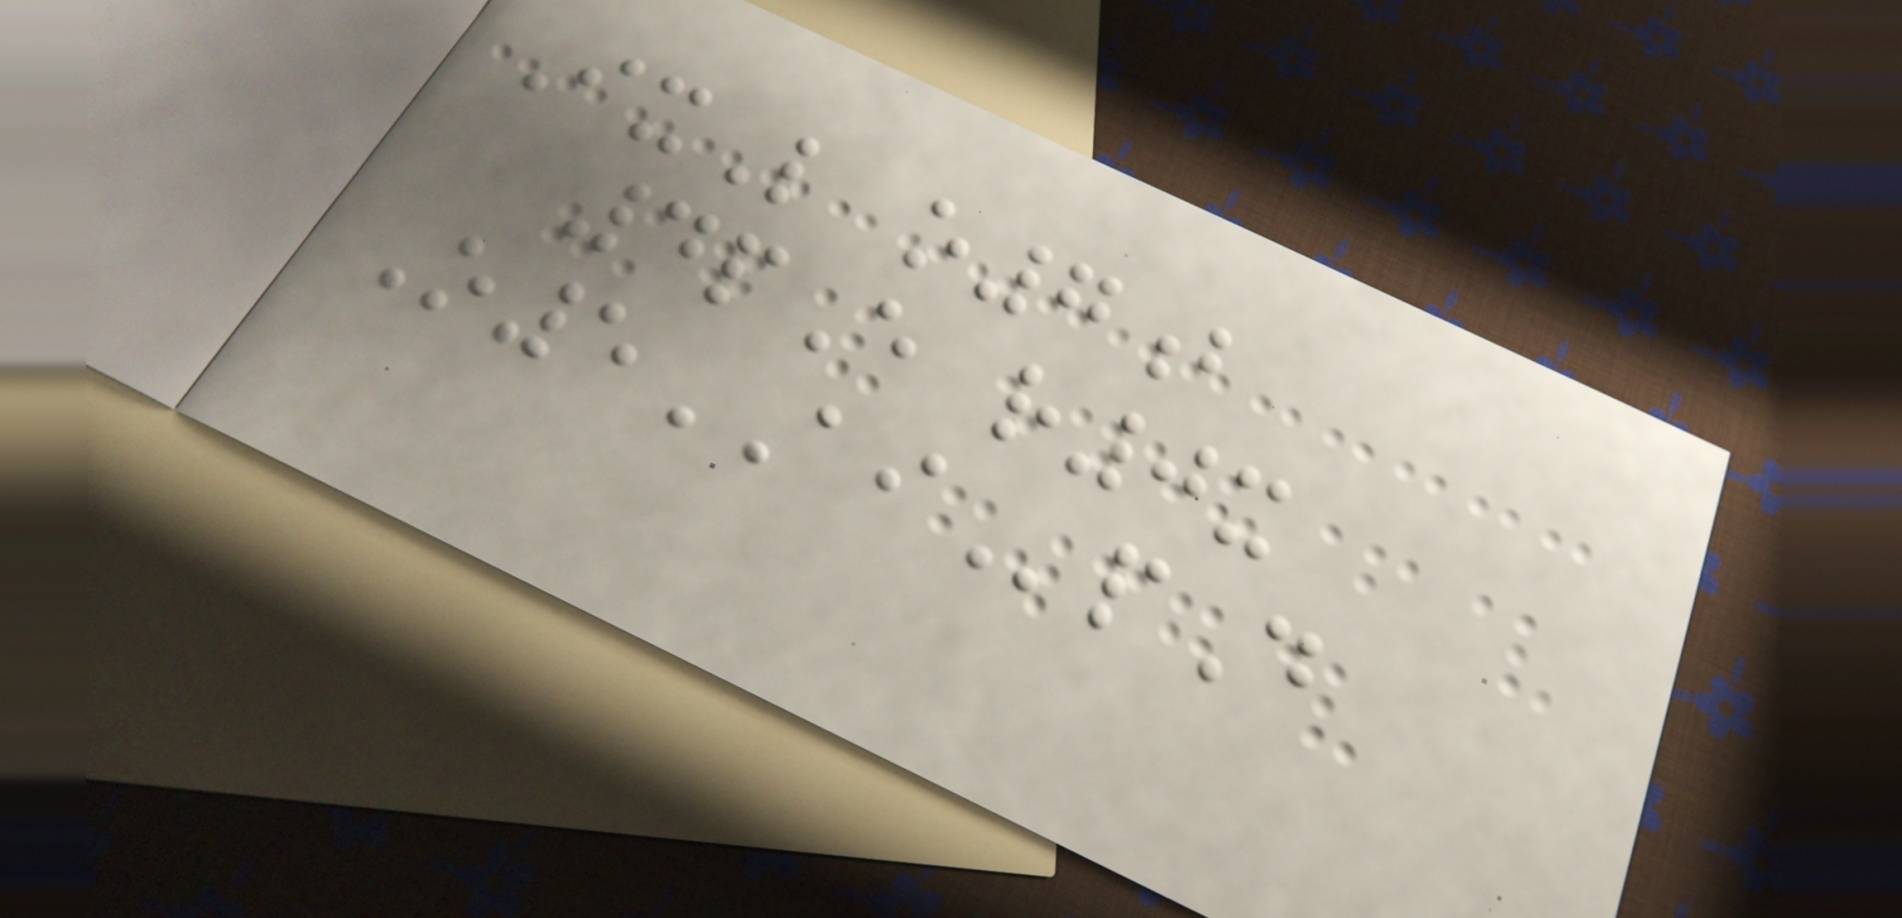IxL o7b
4pE r0x
O5AIpD
